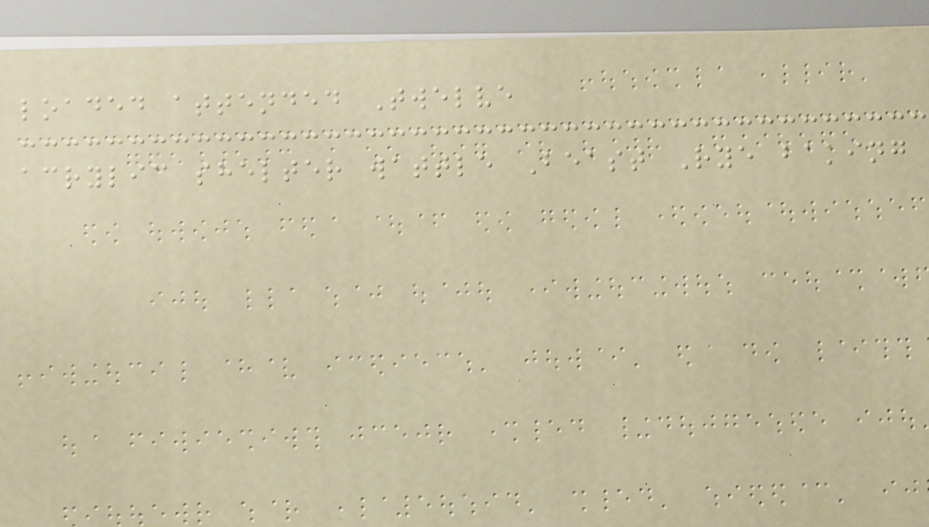loaded attended Twelve
acrylic shelter wattle Beast Rye baking
